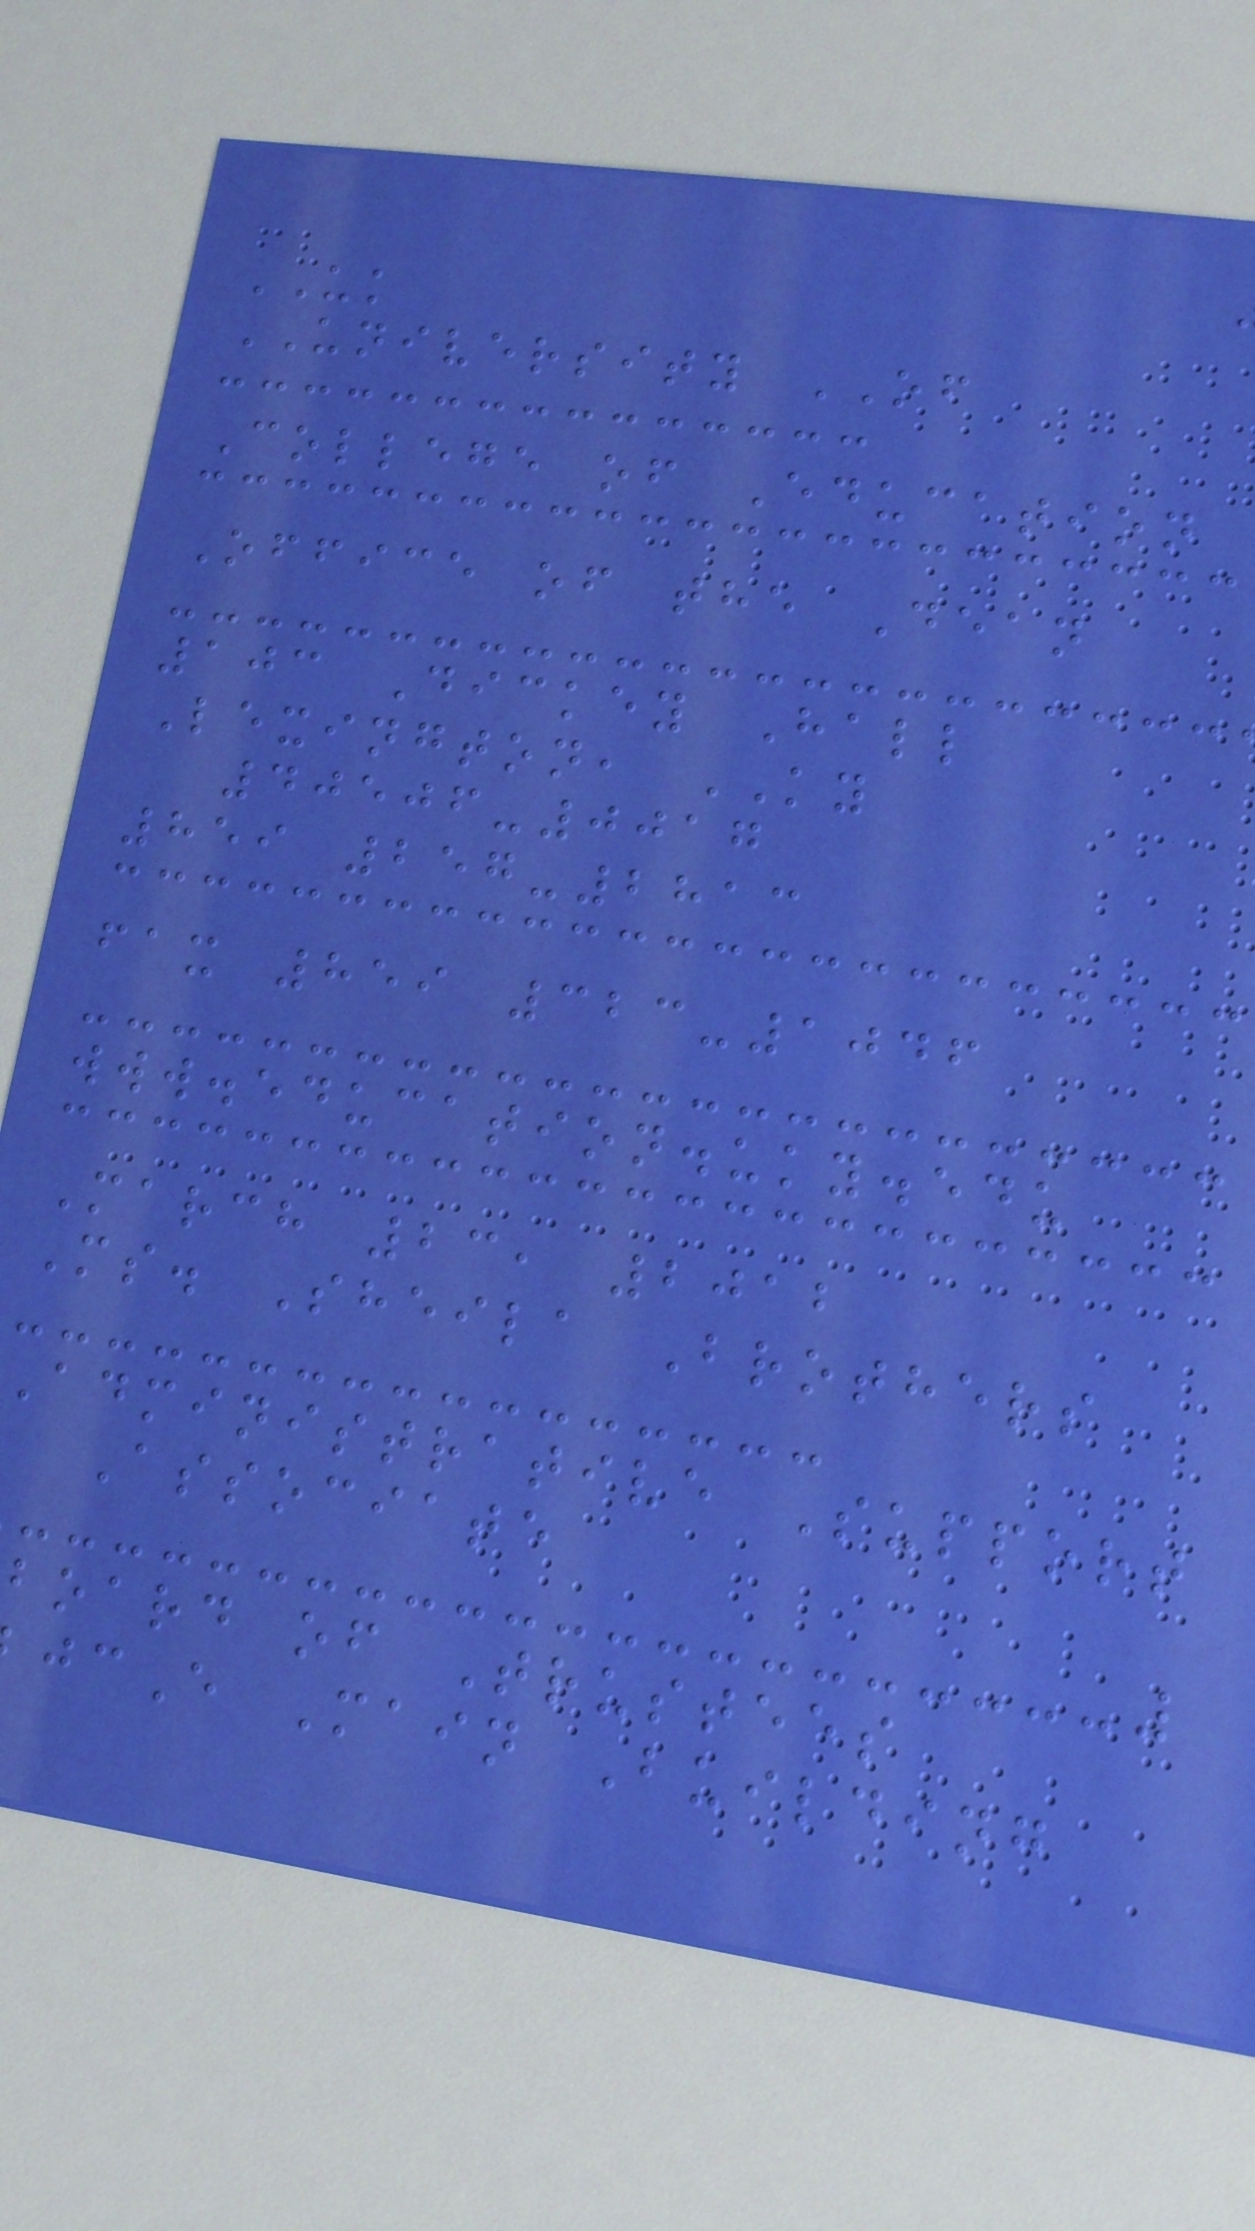UK
UNIVERSITY OF
College of Education
Office of the Dean
103 Dickey Hall
Lexington, KY
40506-0017
859 257-2813
fax 859 323-1046
www.education.uky.edu
March 23, 2012
Ms. Sheila Brothers
Administrative Support
Associate
board of Trustees
E Main Building
